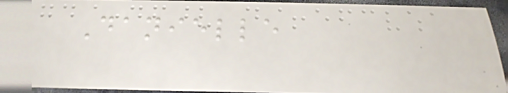Danielle
